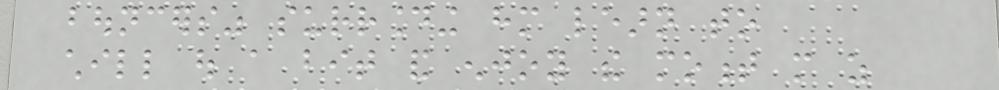bouncers" surrounding him learn to
chill out a bit and enjoy the moment more as
